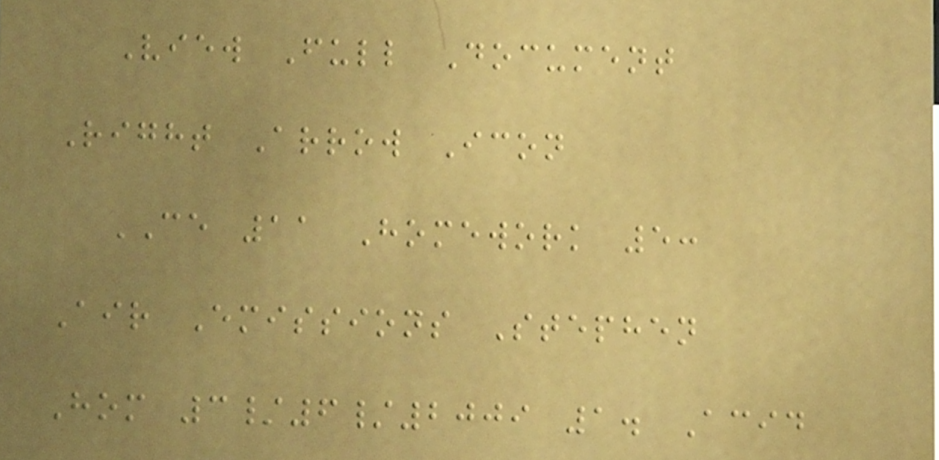View Full Document
Right Arrow Icon
CE 11 Homework 5:
Air Emissions Stephen
Hom 3/6/2009 1. Acid
